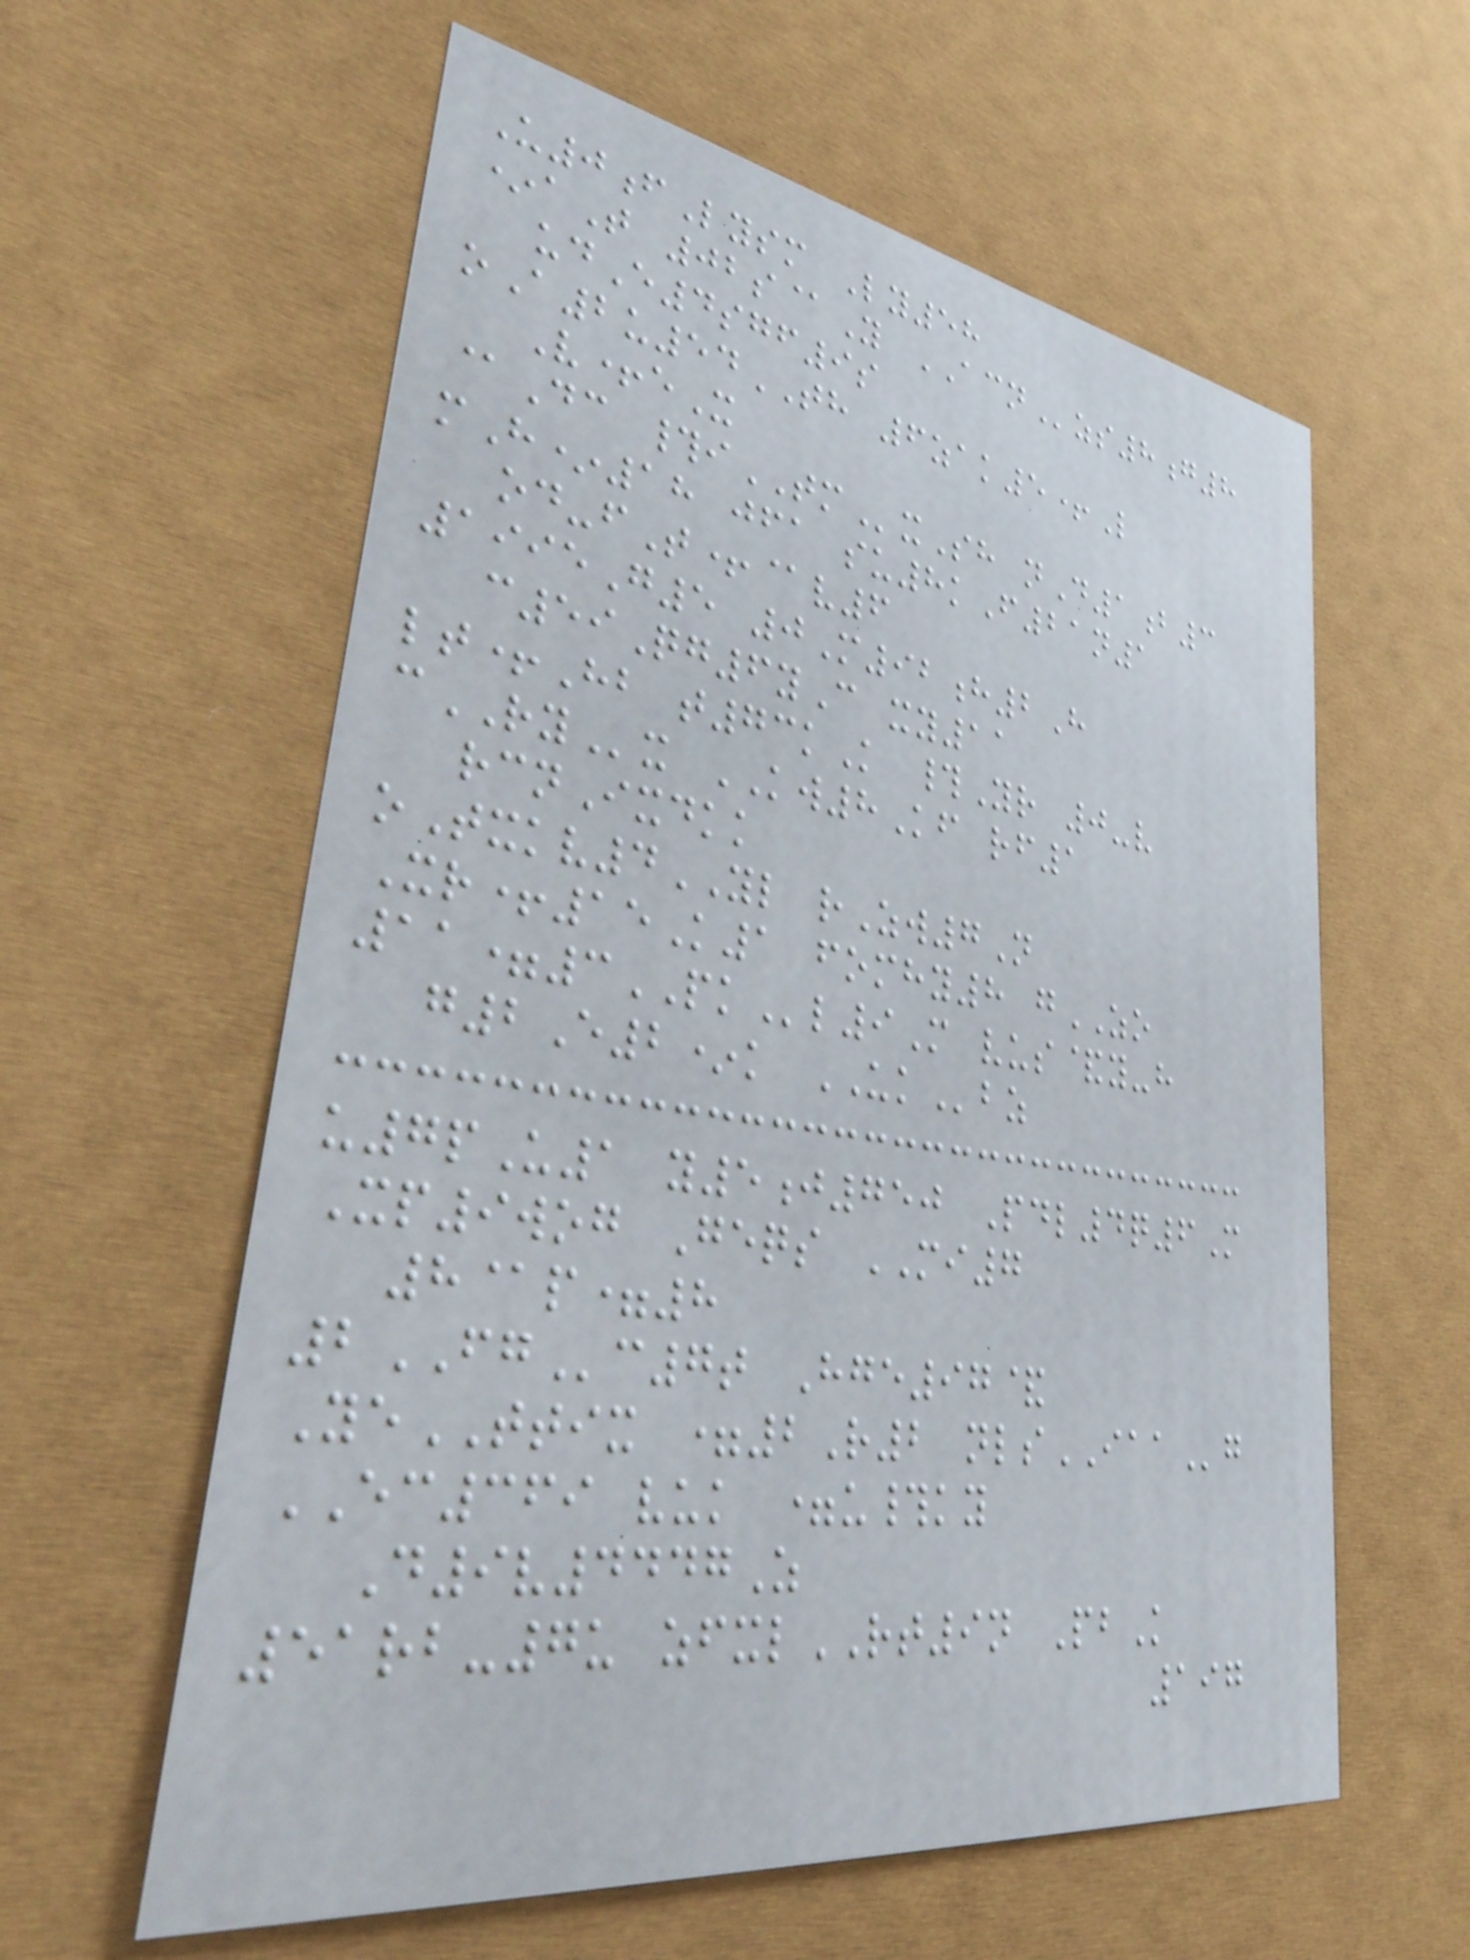U0fLysm Ly58
*aT 02s@Y ACNzs8g8
udE4sgf9s
oA2u54TH 6zak5+L
V+eX
@Dc #iTMxSh nD1b3
mH*18 jfa su8kF21n1
od-fT+@v6
1995G5 0M92h2H
c59Qg6yC xy11
lt+Hb t73kK #Yr 0-v
cRYx KW8Kf rf1
rcnIxdkk
oTxkv4YL rZw7N
Xr+15K1 fomhy8 gZO
11=3PKl9M vus&y-h
g2E2*k UKbz
u7pU1 y5j750 Pdl4q6M
Xp9wog Geqs MI7
8@p=8
2FGc7t Hge97&
YeTTIX =2R2 nlsIAAg
EC369 vuk =u#ky
D9v4447Z
51rb-7u zfxlRT9n PbK
197
